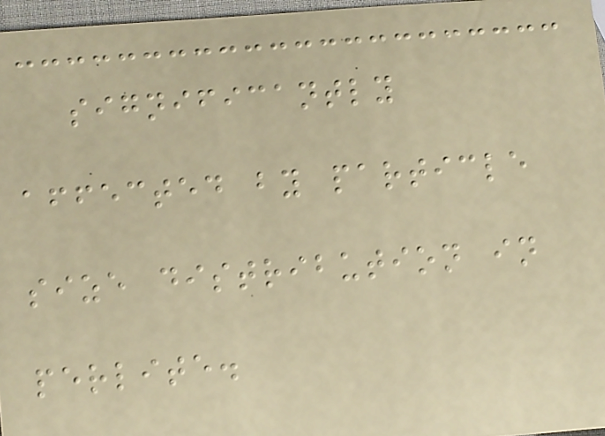significantly
affected by particle
size distribution in
perlite.
